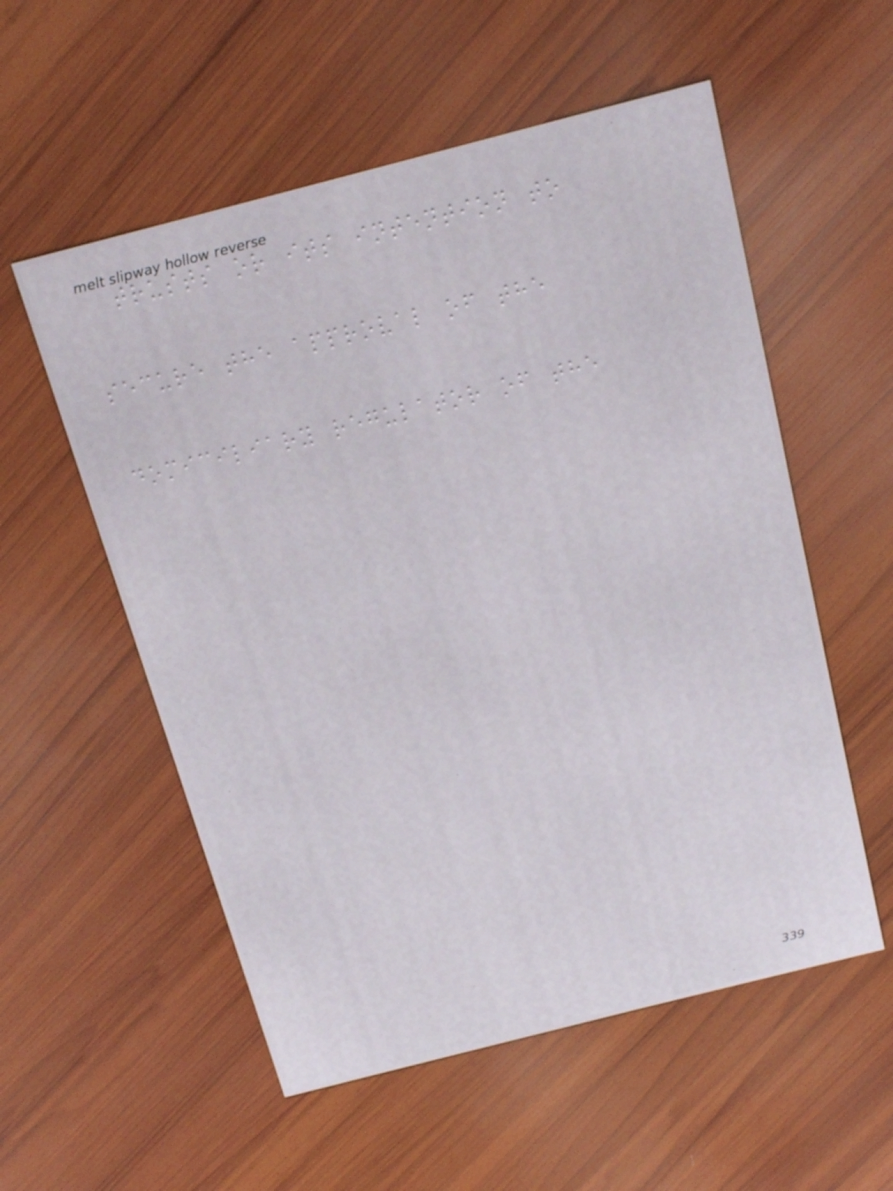trusts or its intention to
secure the approval of the
domiciliary regulator of the
